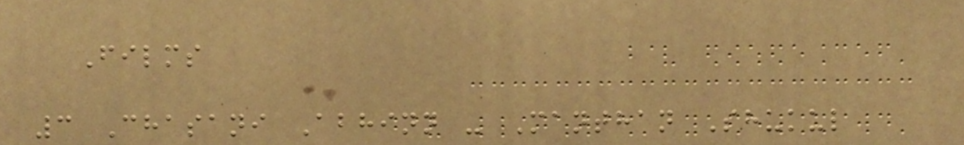Films
3 Chasani Abhinn - Manthan Shukul
